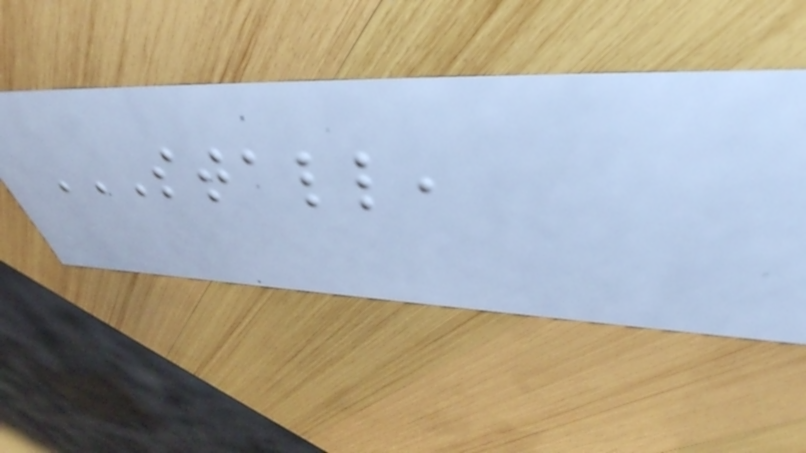STALL,
